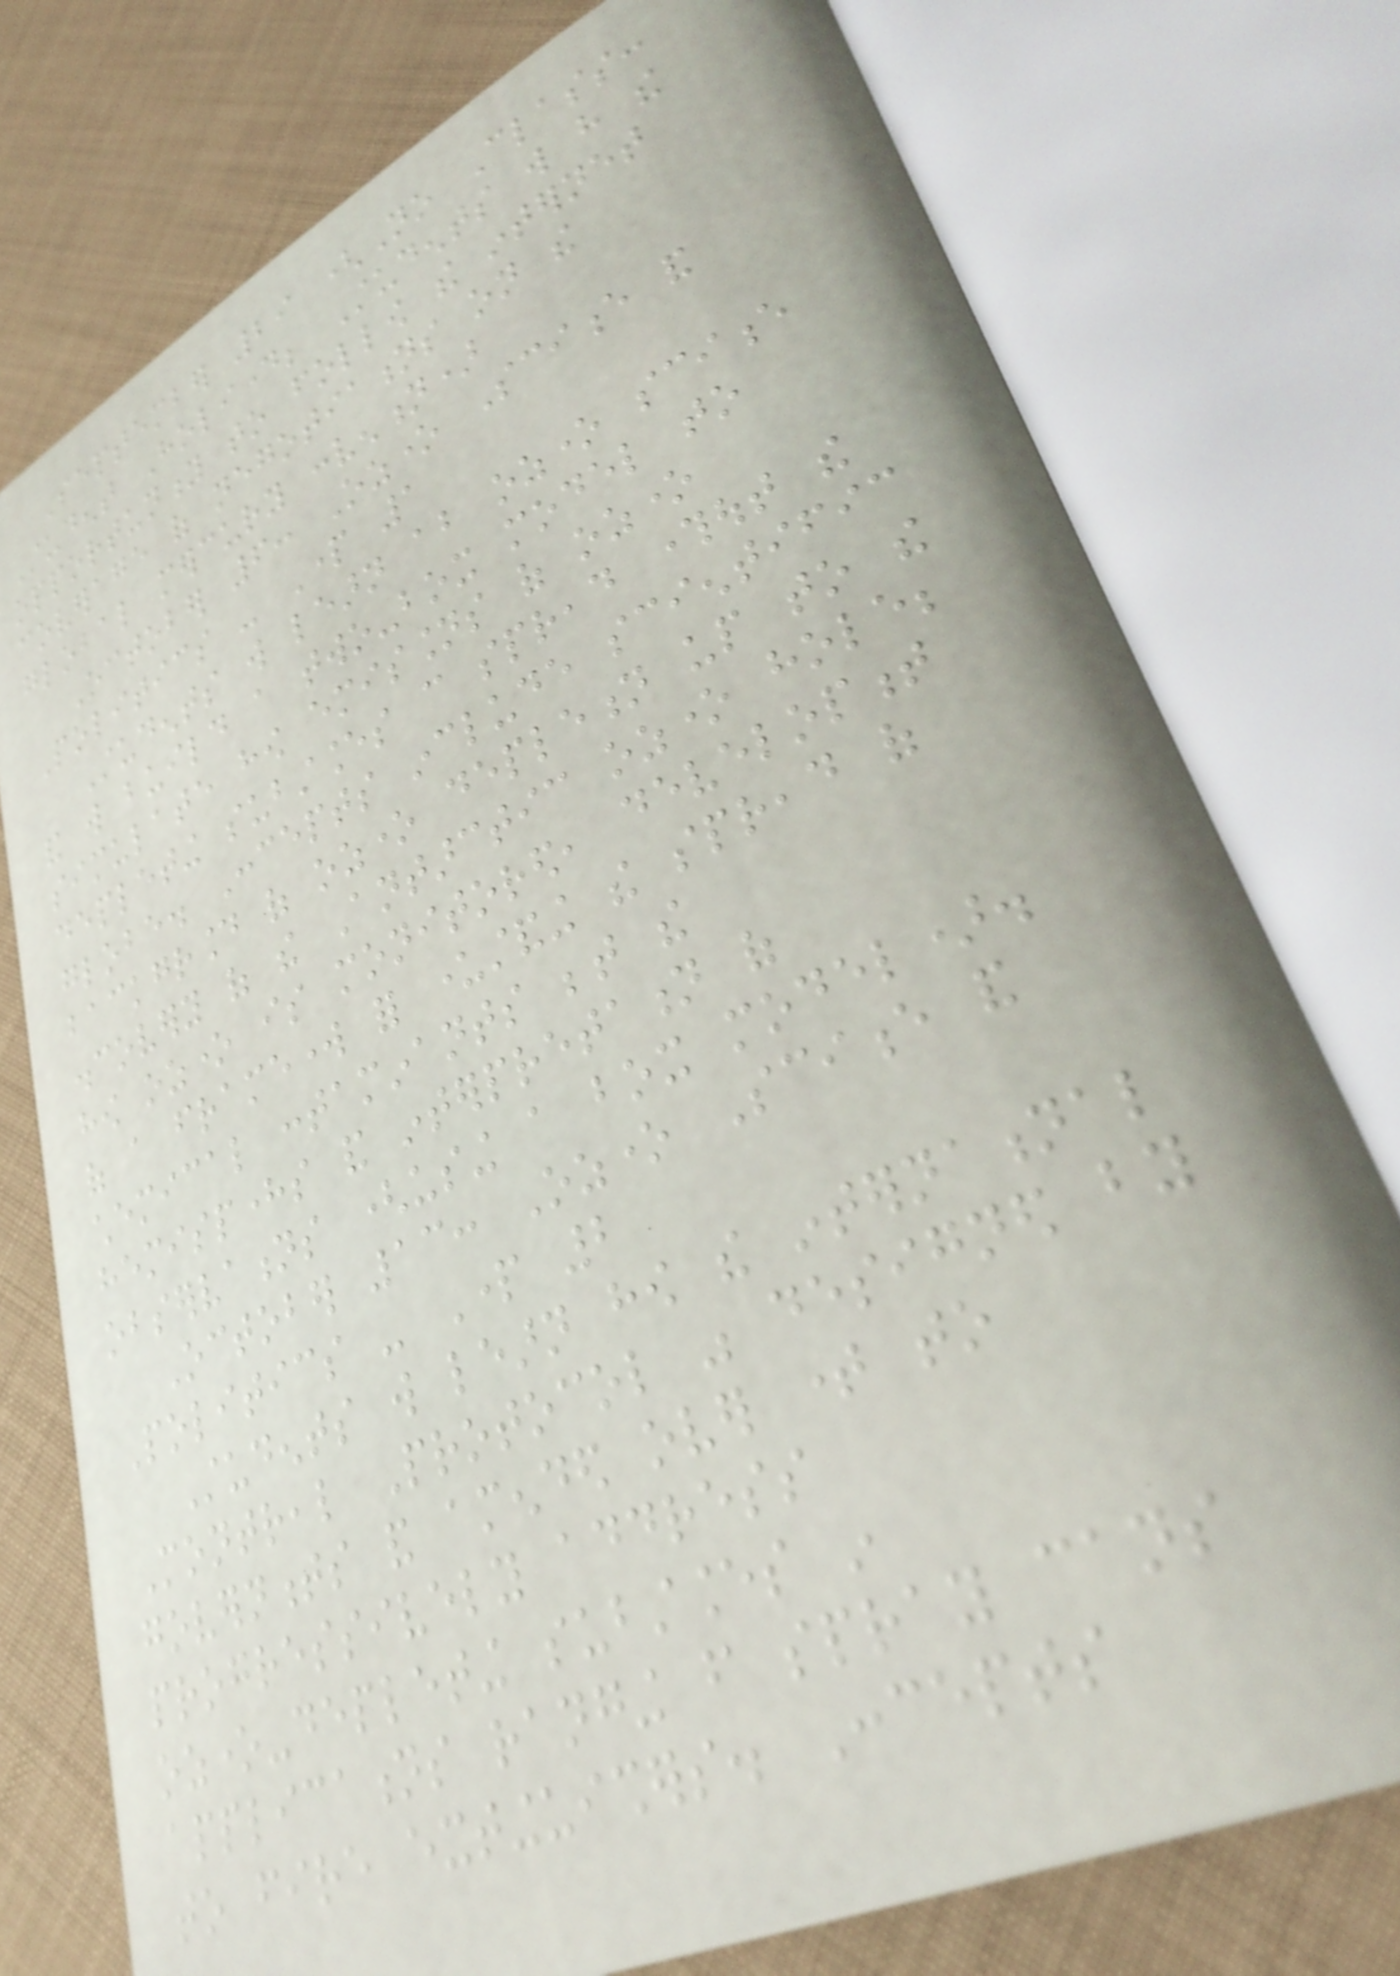September 29 (No Class:
Student Holiday; Students will have the
opportunity to follow the internet
coverage of negotiations on the
global mercury convention)
October 6: Ozone Science and
Politics - Part 1
Students will learn about ozone science
and will build a two-box model to
simulate how emissions of ozone
depleting substances can spread throughout the
globe. Concepts include scientific
background of ozone depletion up to the
discovery of the Antarctic ozone hole;
how ozone is monitored, development
of a framework for understanding the spread of
chemical contaminants between the
hemispheres and interpretation of
observations (using a box model).
October 13: Ozone Science and
Politics - Part 2
Students will learn how the international
Montreal Protocol was designed by
governments and amended over time to
progressively address
ozone-depleting substances in
applications ranging from spray cans
to fire extinguishers. Concepts
